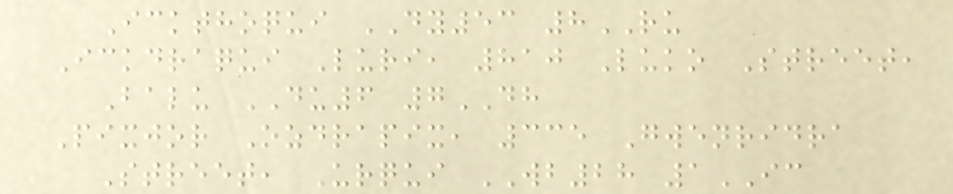Ickthoqui DY53 8RU
Ickdraqui Luri, 810 Luko Street,
Balu DU6 7DH
Pixjor Ozdrapix, 335 Gwenridra
Street, Urqui WB28 1IC
